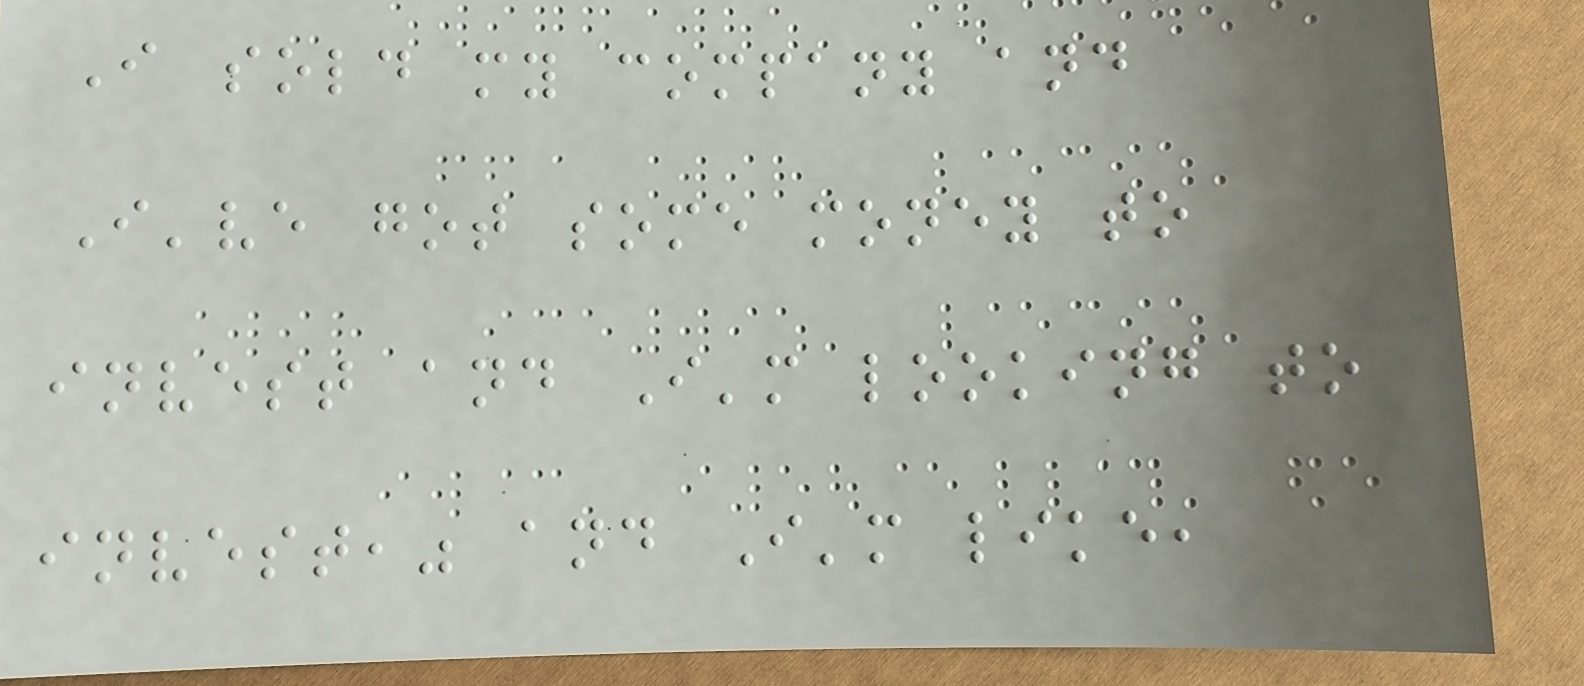I sold my company and
I've got some money to
invest and I'm looking to
invest," and I'm like,
